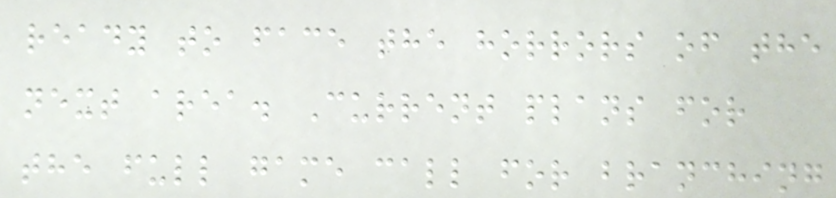ready to face the horrors of the
next area. Current plans for
the full game call for branching
